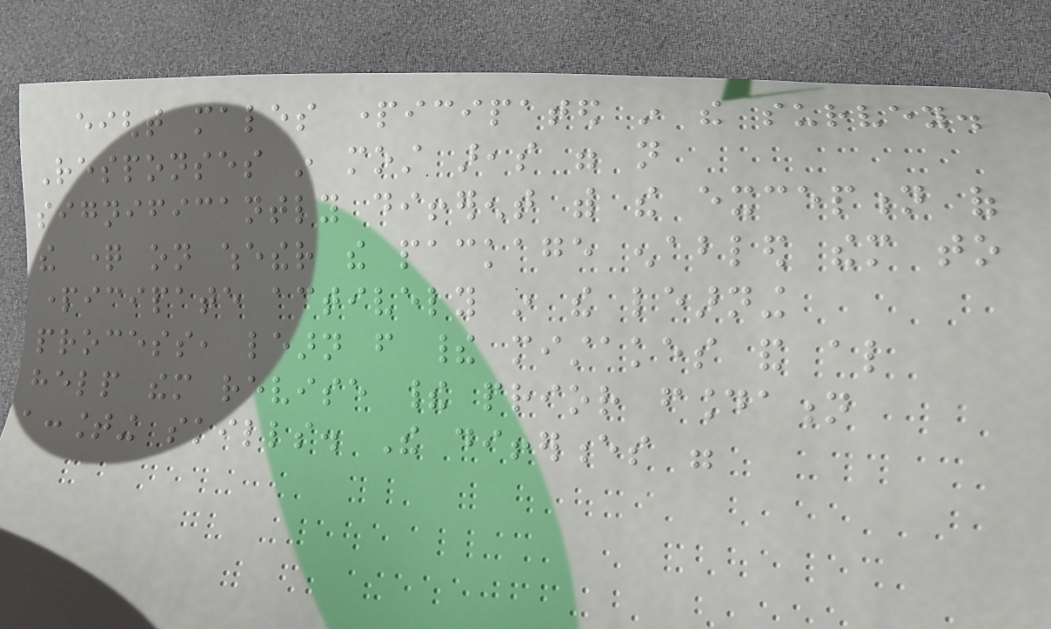eight males participated in the survey.
Responses in most areas were not
significantly different with the exception of
the question on whether the package enabled them to
participate actively in the learning
process, learn from their mistakes and also
help them revise their prior foundation
accounting skills. The differences were
